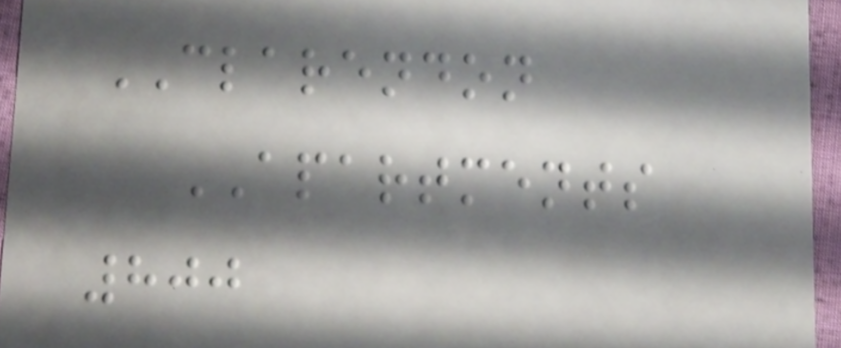CLARENDON
APARTMENTS
800
